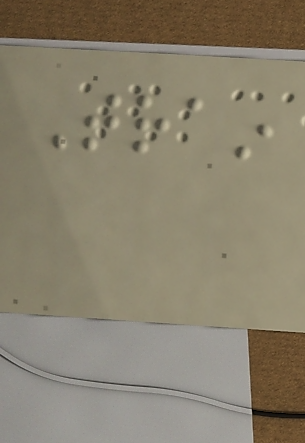Train
